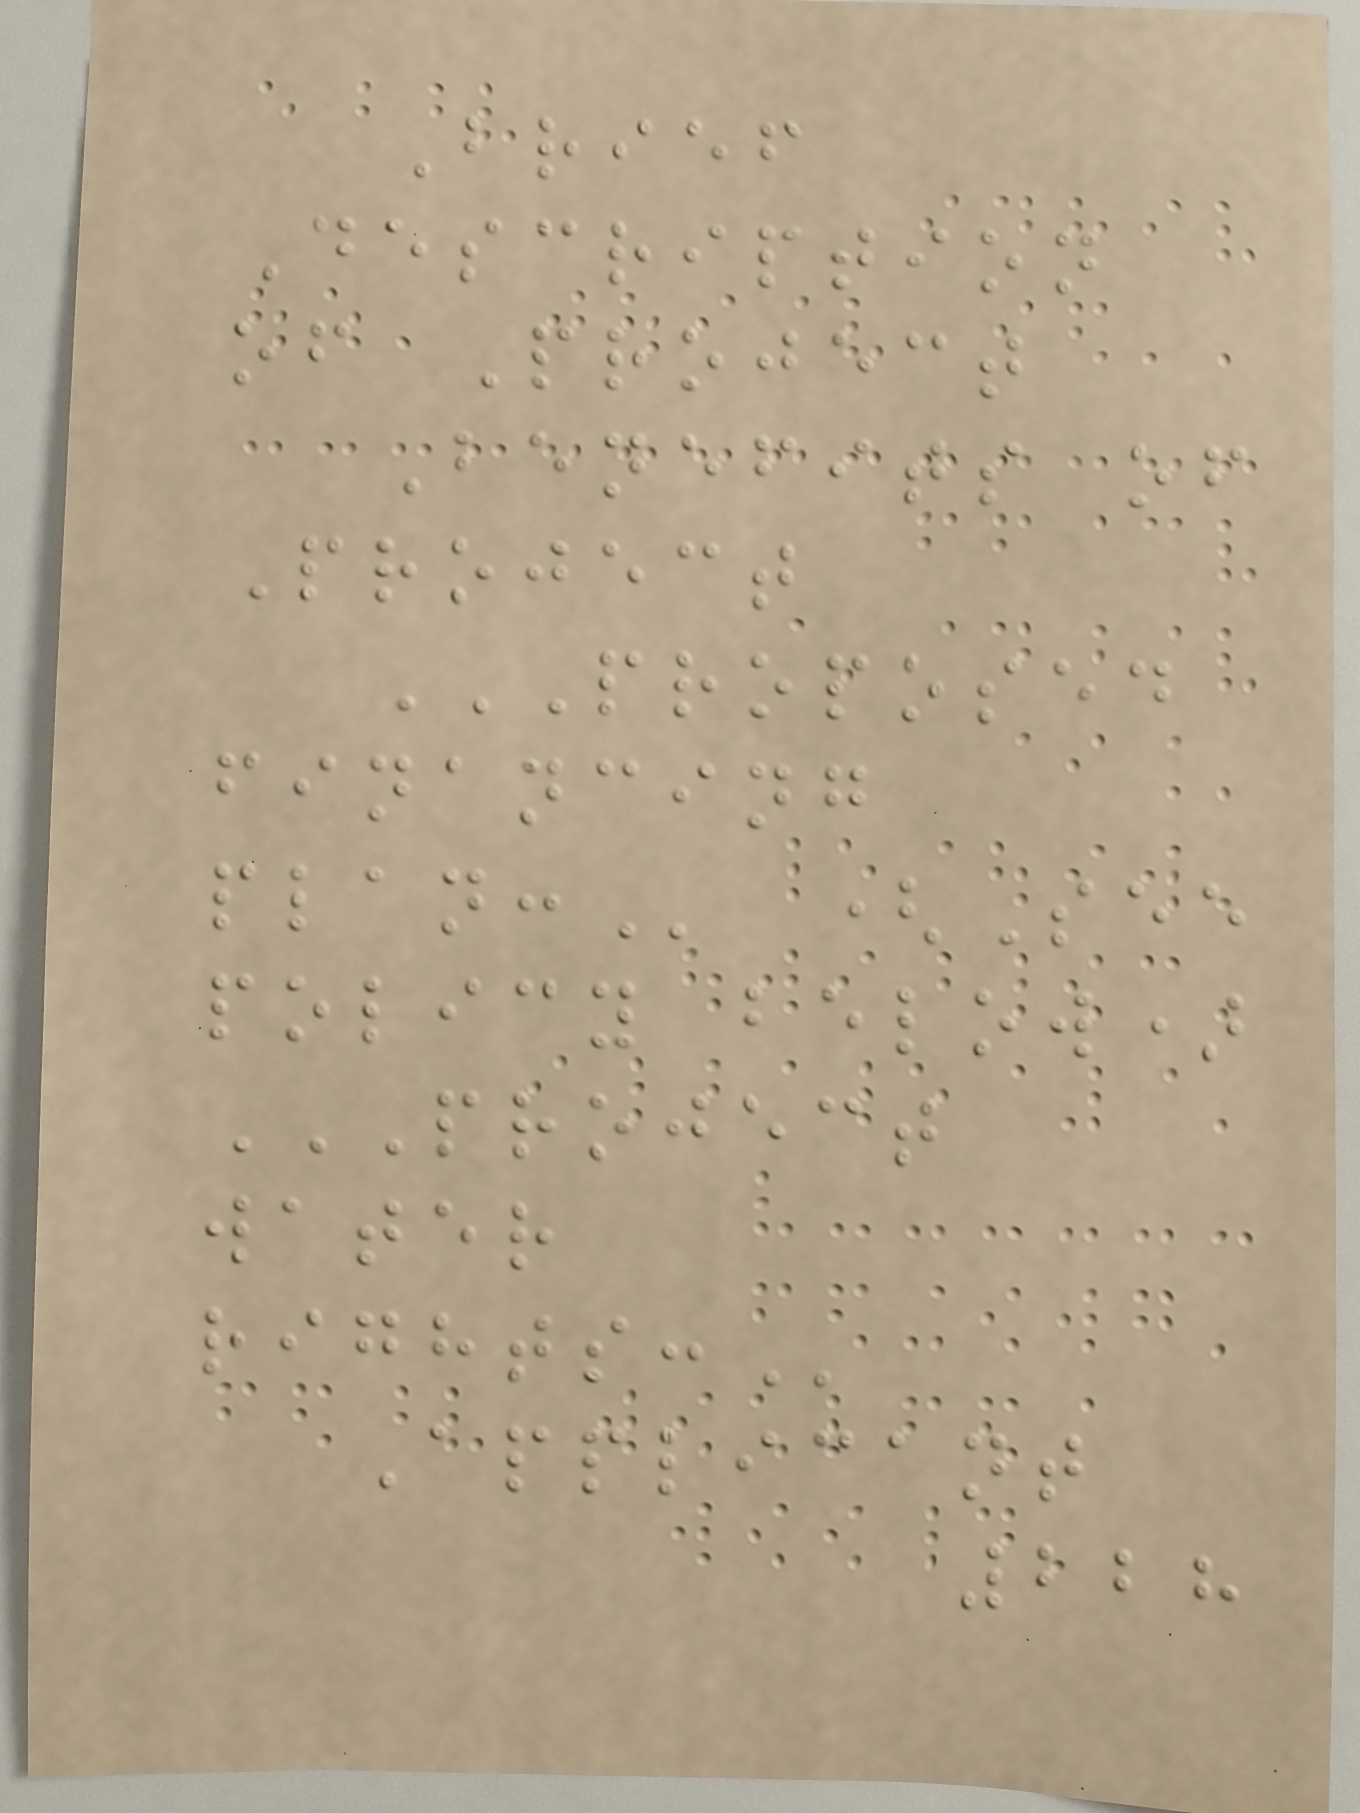Brief
Description
of Project
Benefits of
Project
PROPOSED
FINANCING
PLAN: (See
policy below)
PROJECT
WATER
RIGHTS:
Applicant
228
